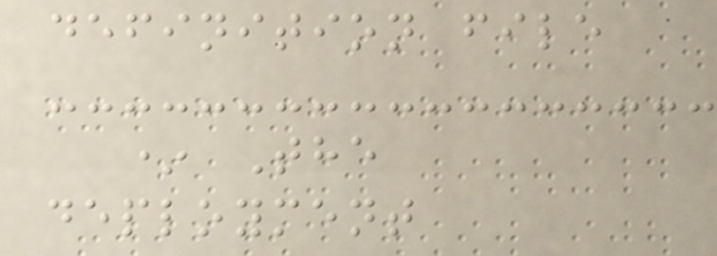definition file
* The
deployment
